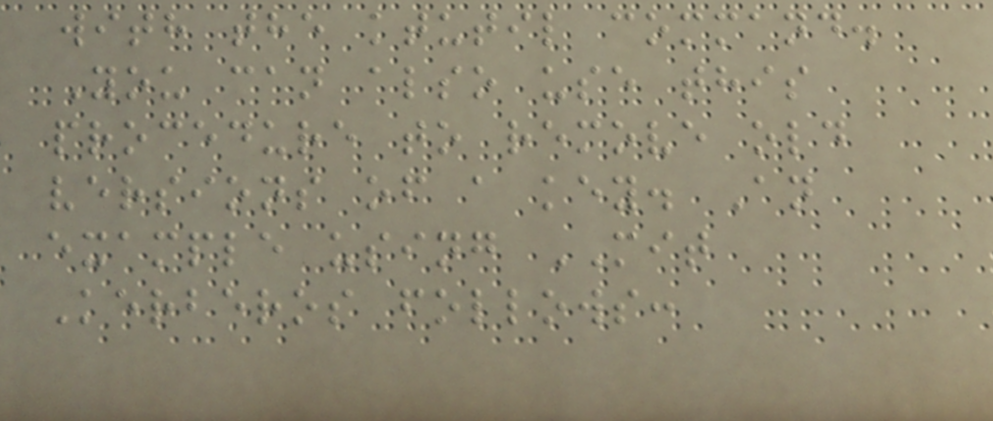with the ktutil command.
You can also use this
procedure to remove old
versions of a key. An
example using MIT
Kerberos follows:
